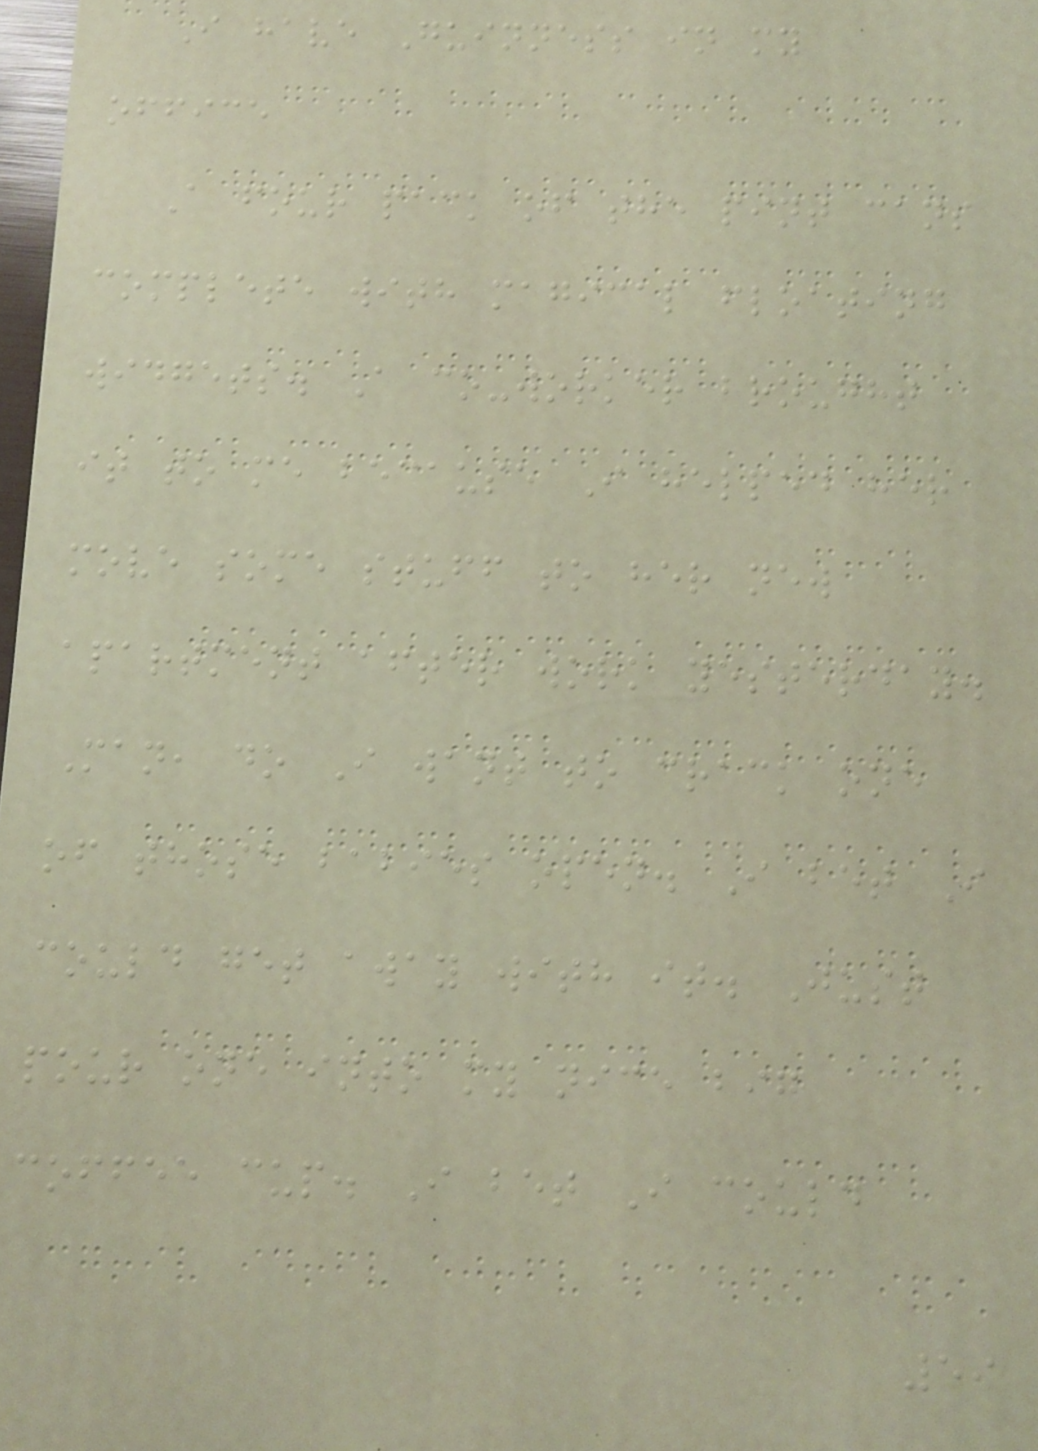I have Guinness in my
office
A four pack of the pint cans
complete with magical floating
widgets. A co-worker brought
it to me because I helped her
move some stuff to her new
apartment after work yesterday.
Man, do I want to crack one
of those babies open. I bet I
could get away with it. Just
pour one into my nice big
coffee cup. I bet I could
59
